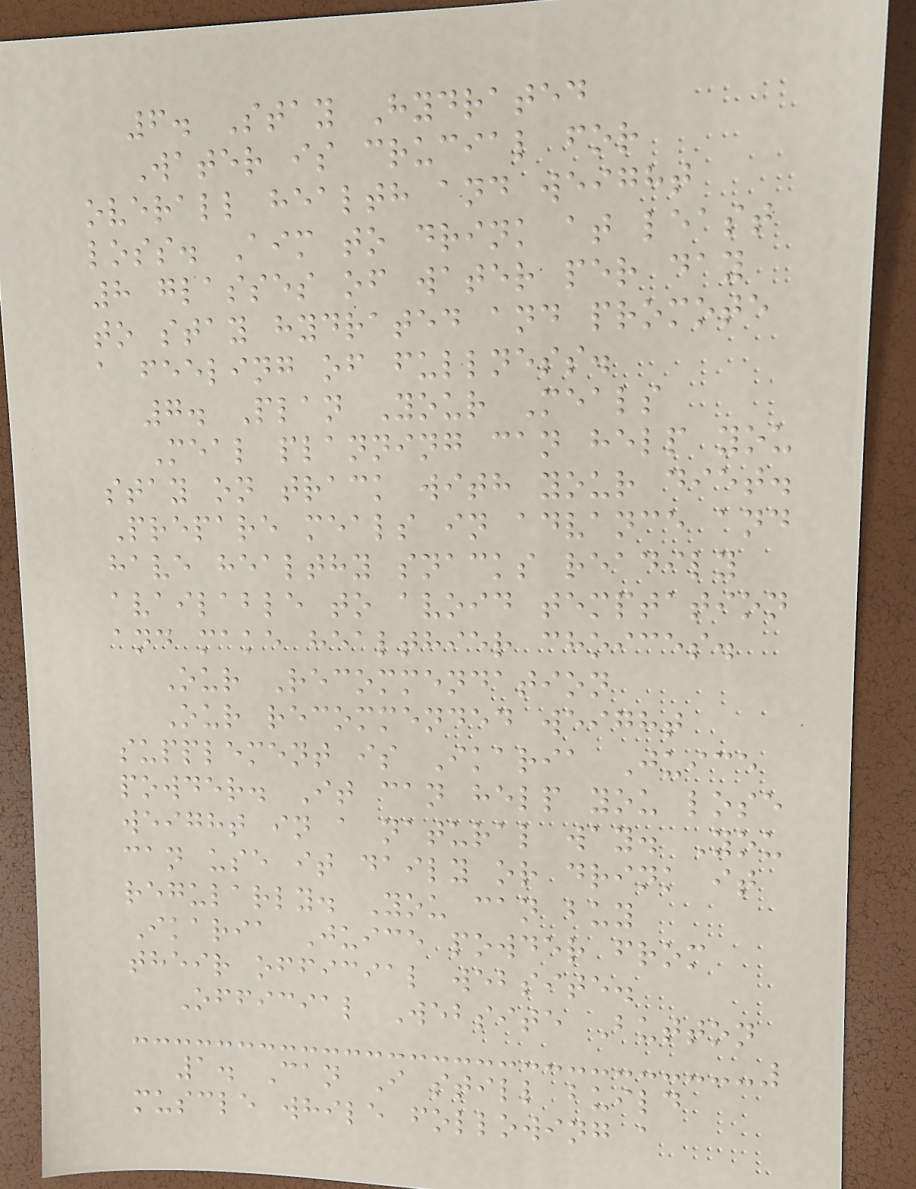6. Stay Hydrated
Water is crucial for
overall health and weight
loss. Aim to drink at least
8 glasses of water per day
to stay hydrated and promote
a feeling of fullness.
7. Plan Your Meals
Meal planning can help you
stay on track with your diet.
Prepare meals in advance and
have healthy snacks readily
available to avoid temptation
and make healthier choices.
Our Recommendation
Our recommended weight
supplement is Ikaria Juice
powder. It can help you lose
weight in a natural way. You
can use it daily or drink it
regularly. You can buy
Ikaria Juice powder from
their official website.
Official Website Button
1. Can I still build
muscle while following a
